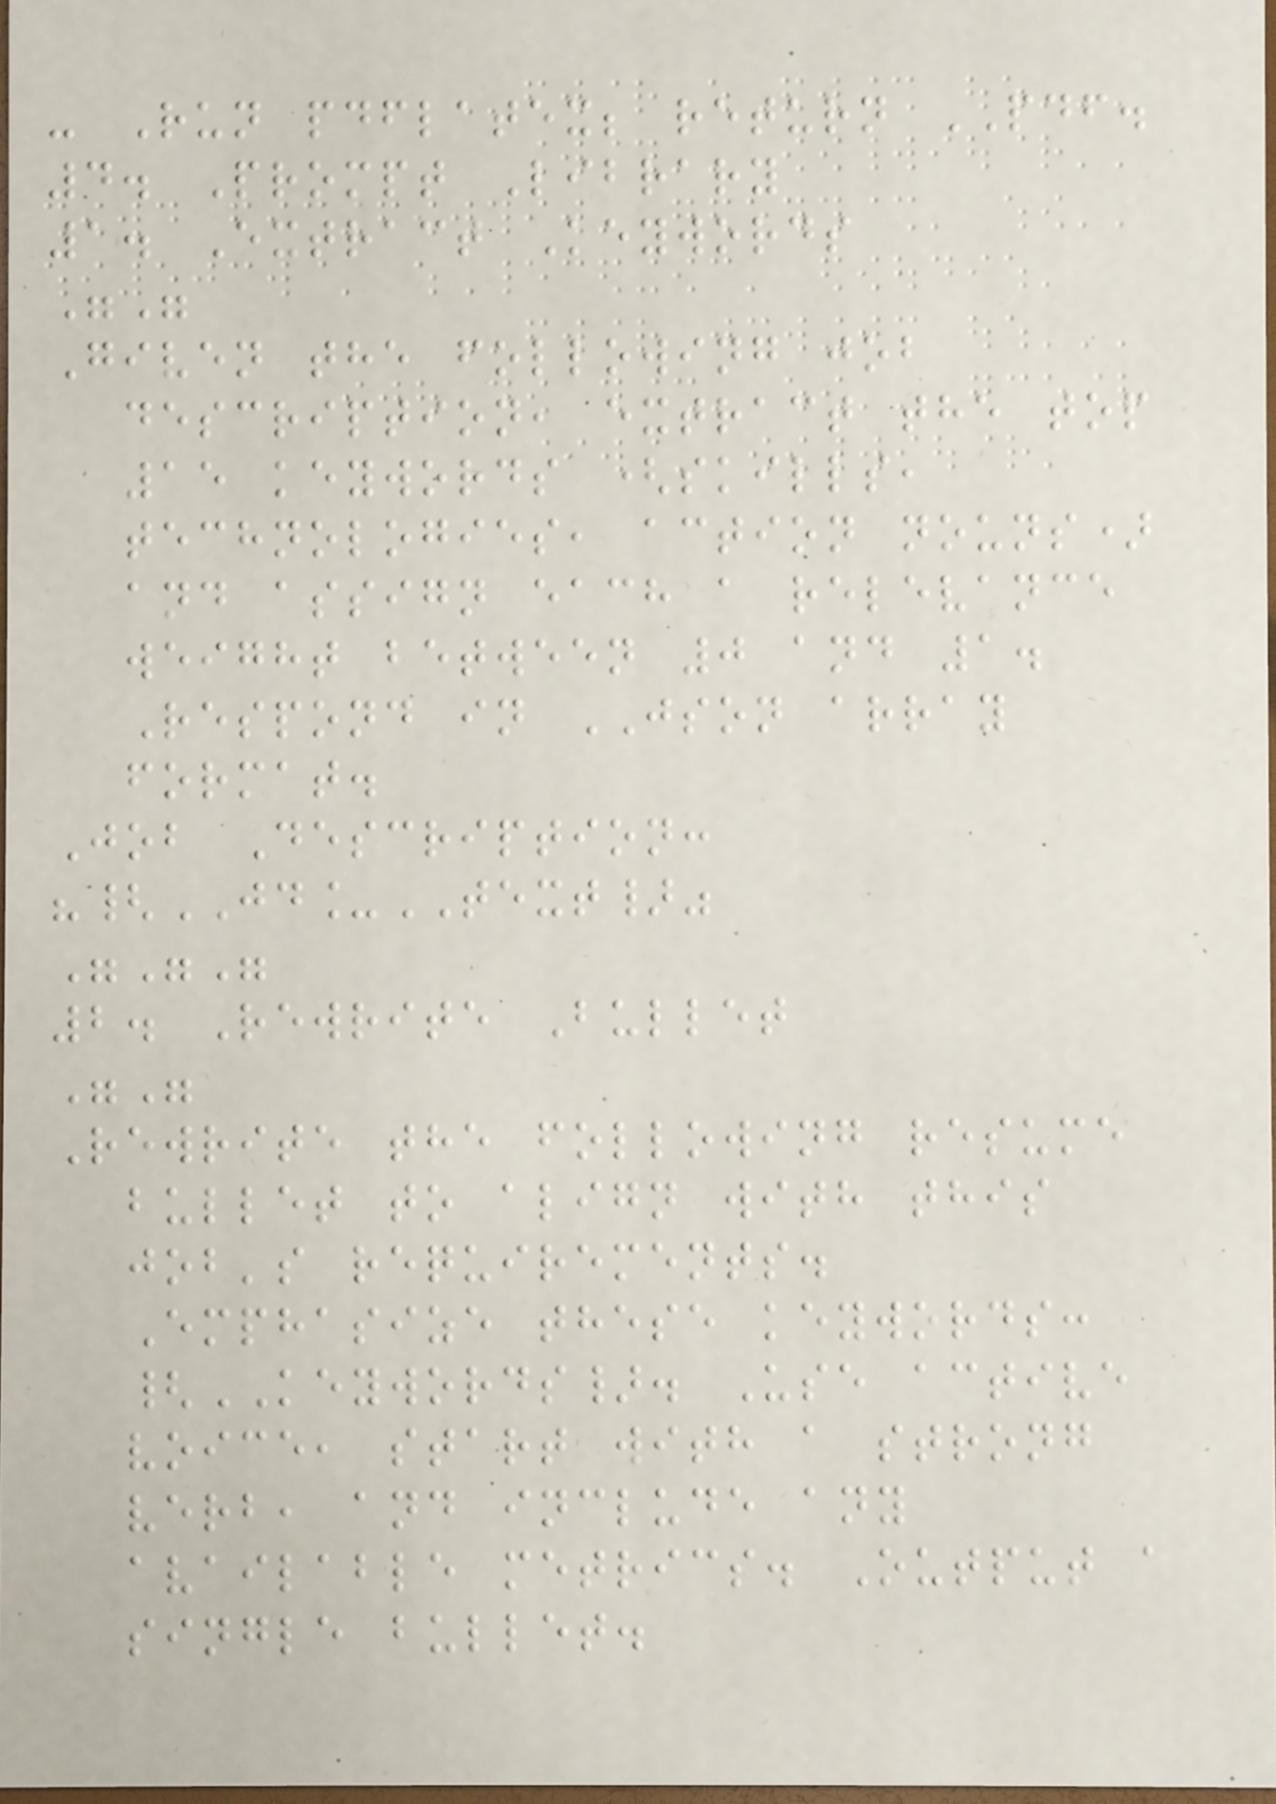- Run pdflatex; return PDF.
4. Prompt Library
1. Extract Keywords
""
Given the following job
description, extract the top
15 keywords (skills,
technologies, action nouns)
and assign each a relevance
weight between 0 and 1.
Respond in JSON array
format.
Job Description:
"{JD_TEXT}"
"""
2. Rewrite Bullet
""
Rewrite the following resume
bullet to align with this
job's requirements.
Emphasize these keywords:
{KEYWORDS}. Use active
voice, start with a strong
verb, and include any
available metrics. Output a
single bullet.
